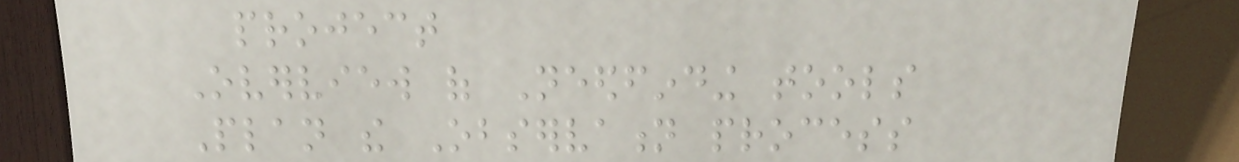project
Overview of Needfinding tools
Plan the Observation process
